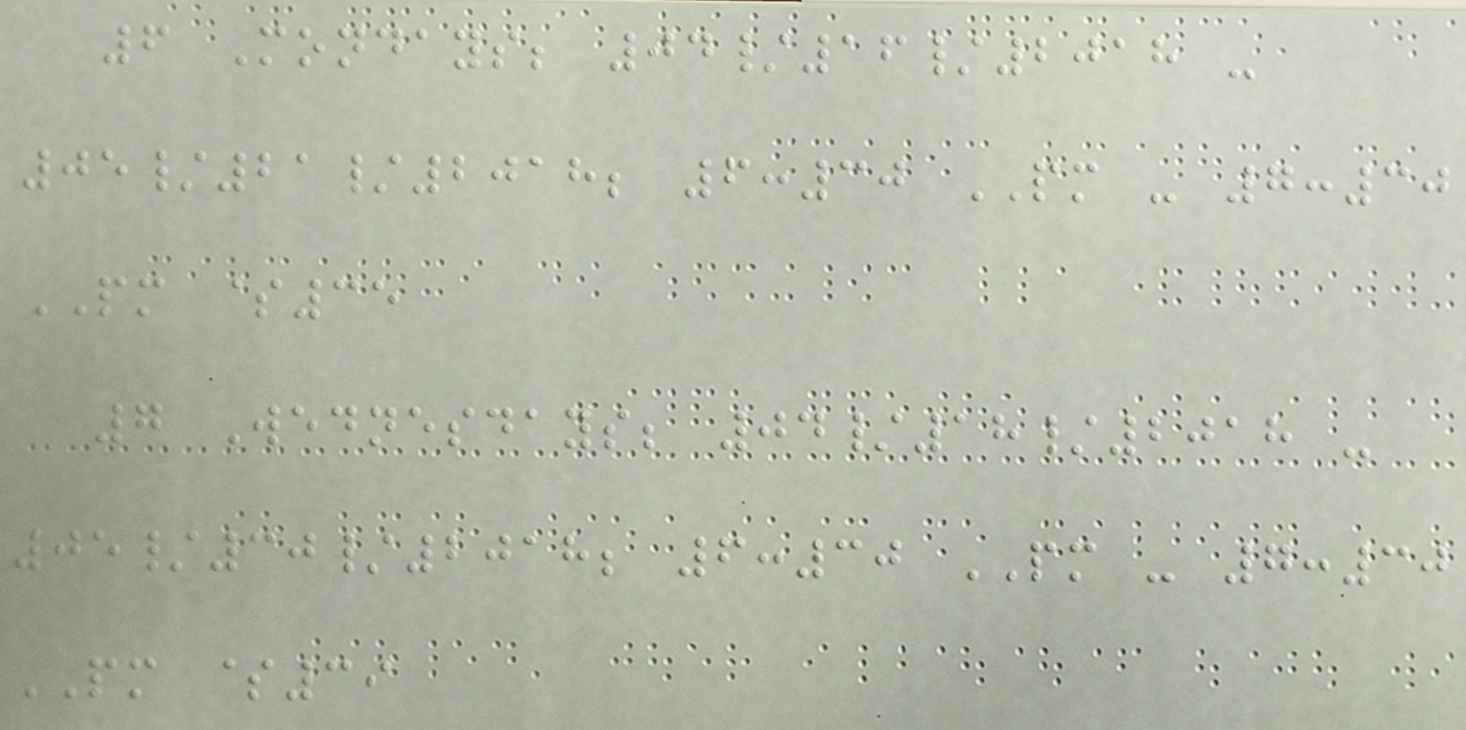6 Mondays; 04/16/2018 -
05/21/2018; 6:30 PM - 7:30
PM $35
7 Wednesdays; 04/18/2018 -
05/30/2018; 6:30 PM - 7:30
PM $39
